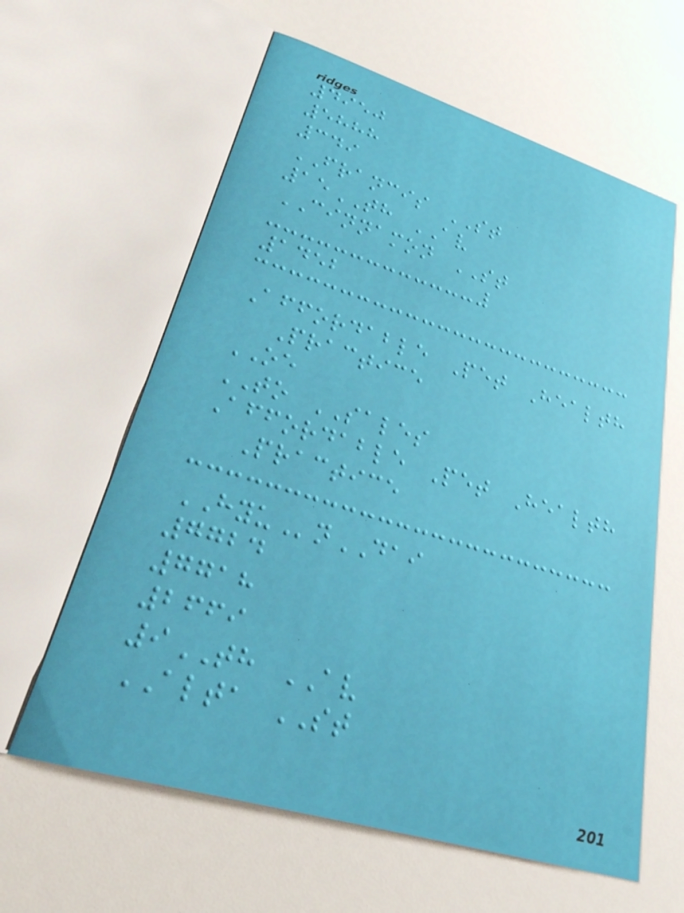4950
5888
349
FRANCIS ST
15TH AV
CINNAMON ST
1452
Affordable Pet Health
Practice
OE
TO SALES
Affordable Pet Health
Practice
HYUnDAI
7724
7718
2669
9TH AV
ALTA ST
